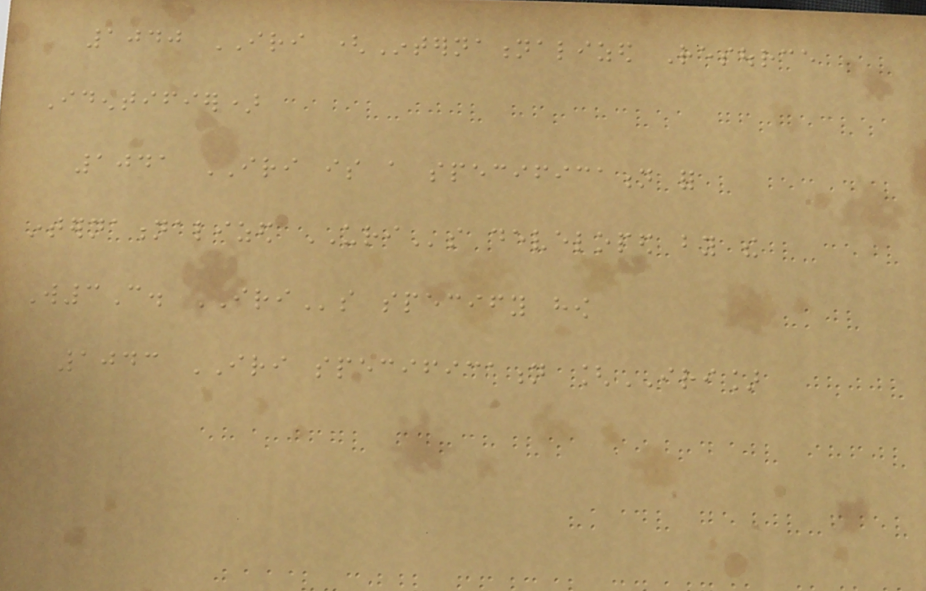1040 IRI (Internationalized Resource
Identifier)
1041 IRI is a specification for
internationalized URIs developed by the
W3C. IRIs specify how
1043 IRI specification [IRI]
